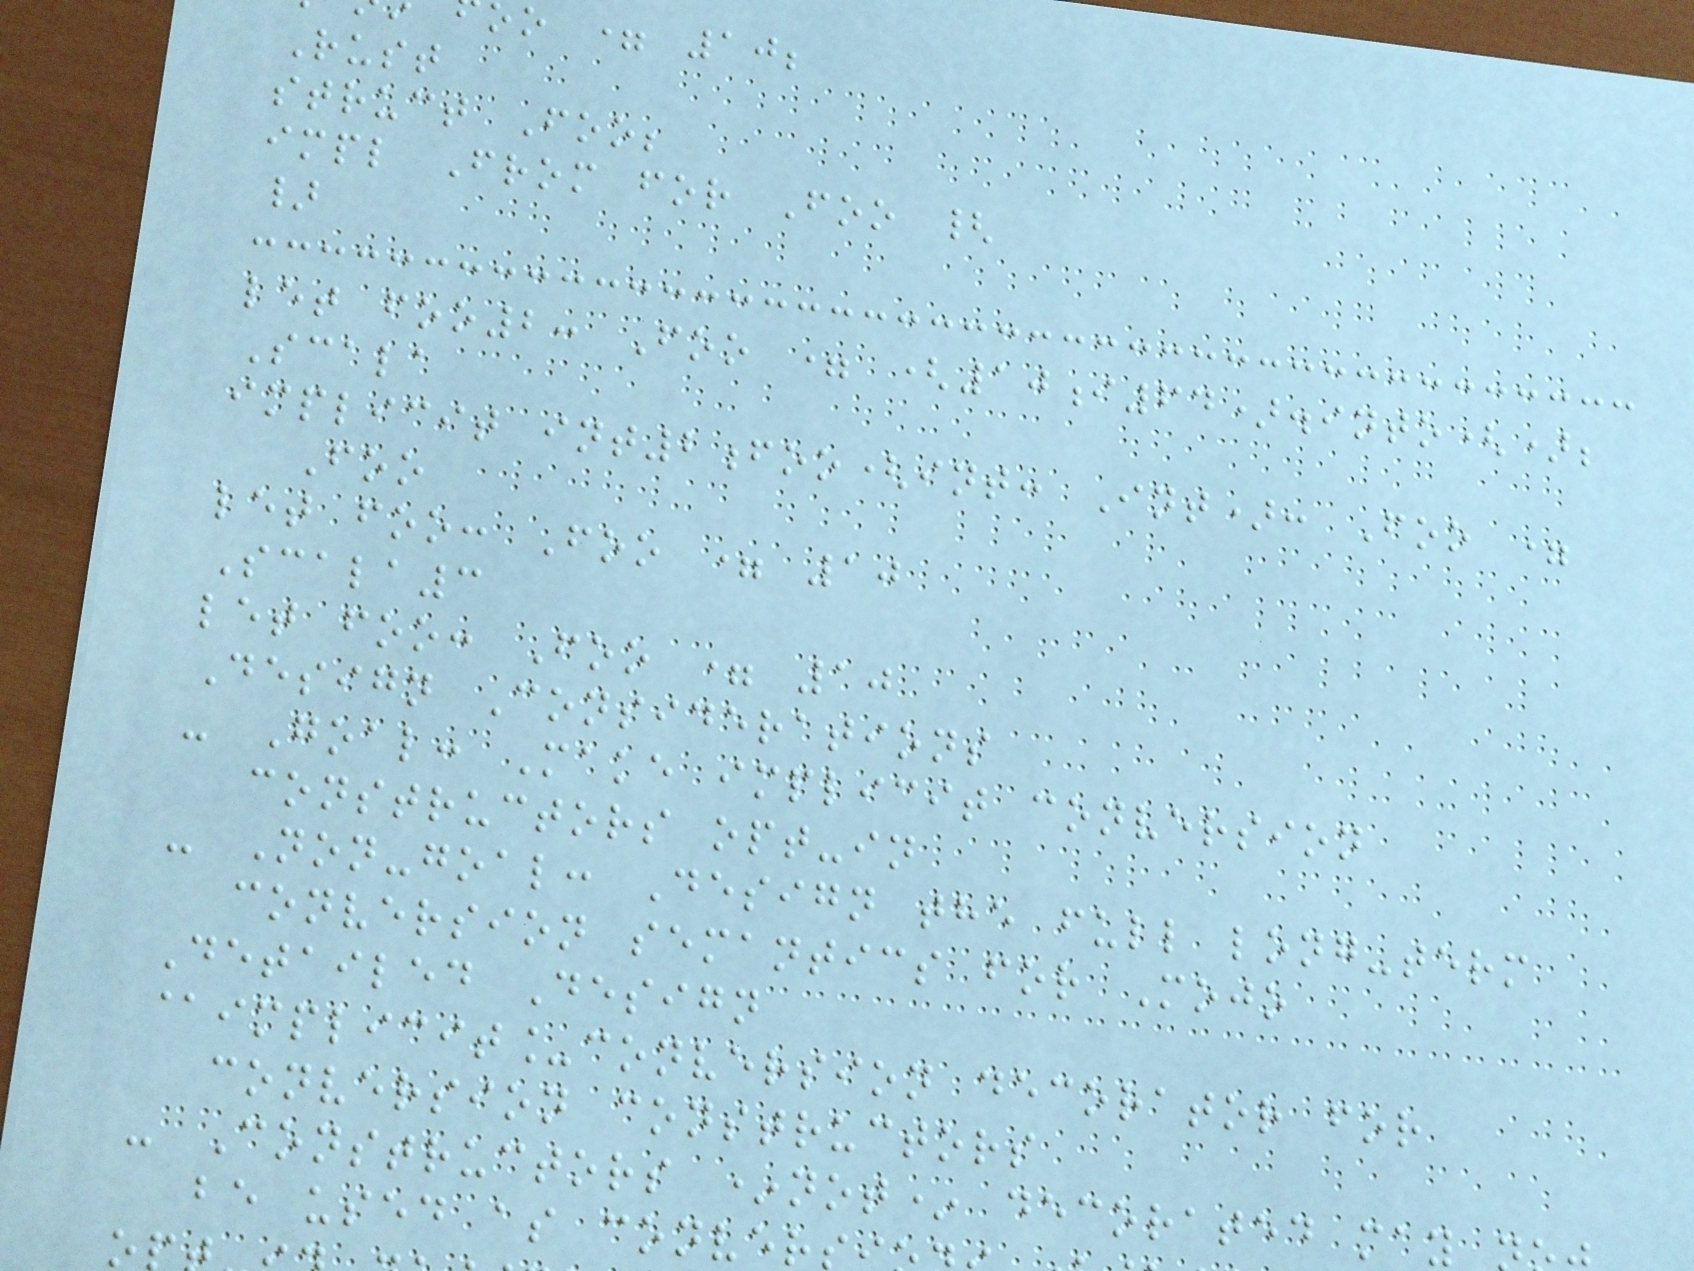o = 10;
Rust
struct Foo;
impl From for Foo {
}
let foo2: Foo = (10i64).into();
Scala
implicit int2foo(int: Int): Foo =
Foo
let foo: Foo = 10
Scala3
let foo: Foo = 10
Design Considerations
- Goal: Make implicit conversion
constructors opt-in
- Non-goal: Design the full long-term
conversion semantics for Mojo
Detailed Design
@implicit_conversion decorator for
conversion constructors
- Constructors *not* decorated may
be used as conver
